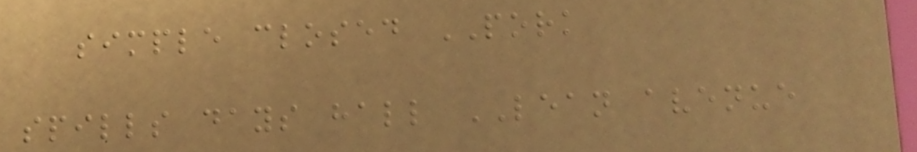simple closed PORK
spills days hall LEAN avenue
